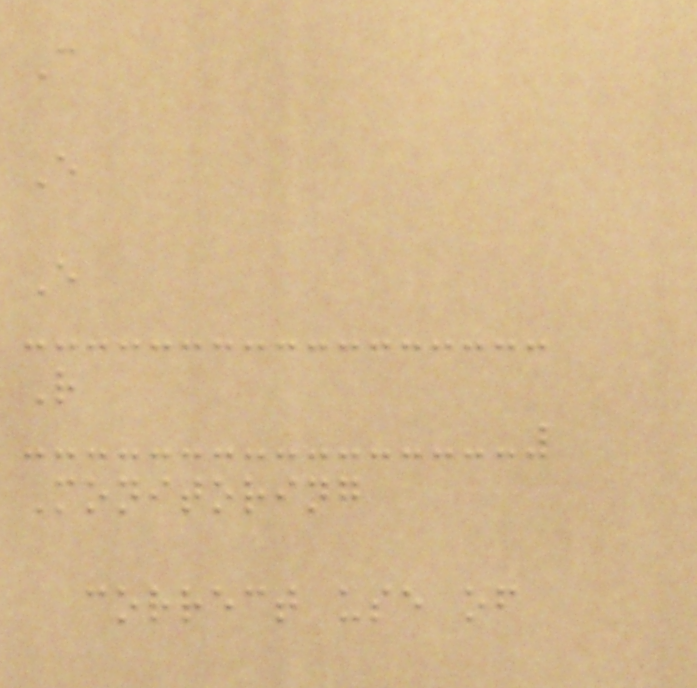C
E
E
R
Monitoring
correct use of
